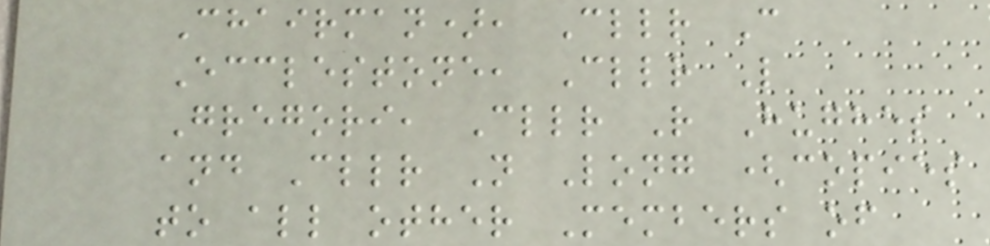Chairman), Cllr C
Ecclestone, Cllr L
Gregori, Cllr R Hughes
and Cllr N Long (copies
to all other Members of
